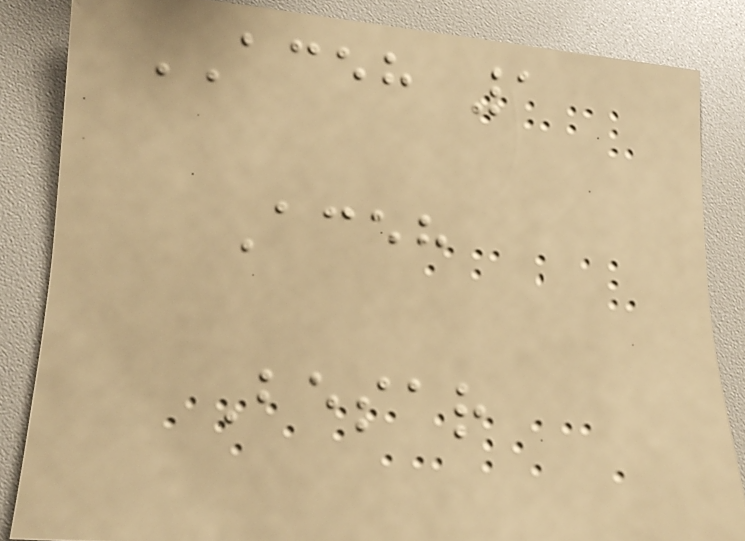ACEH 1
Aceh
Besar
